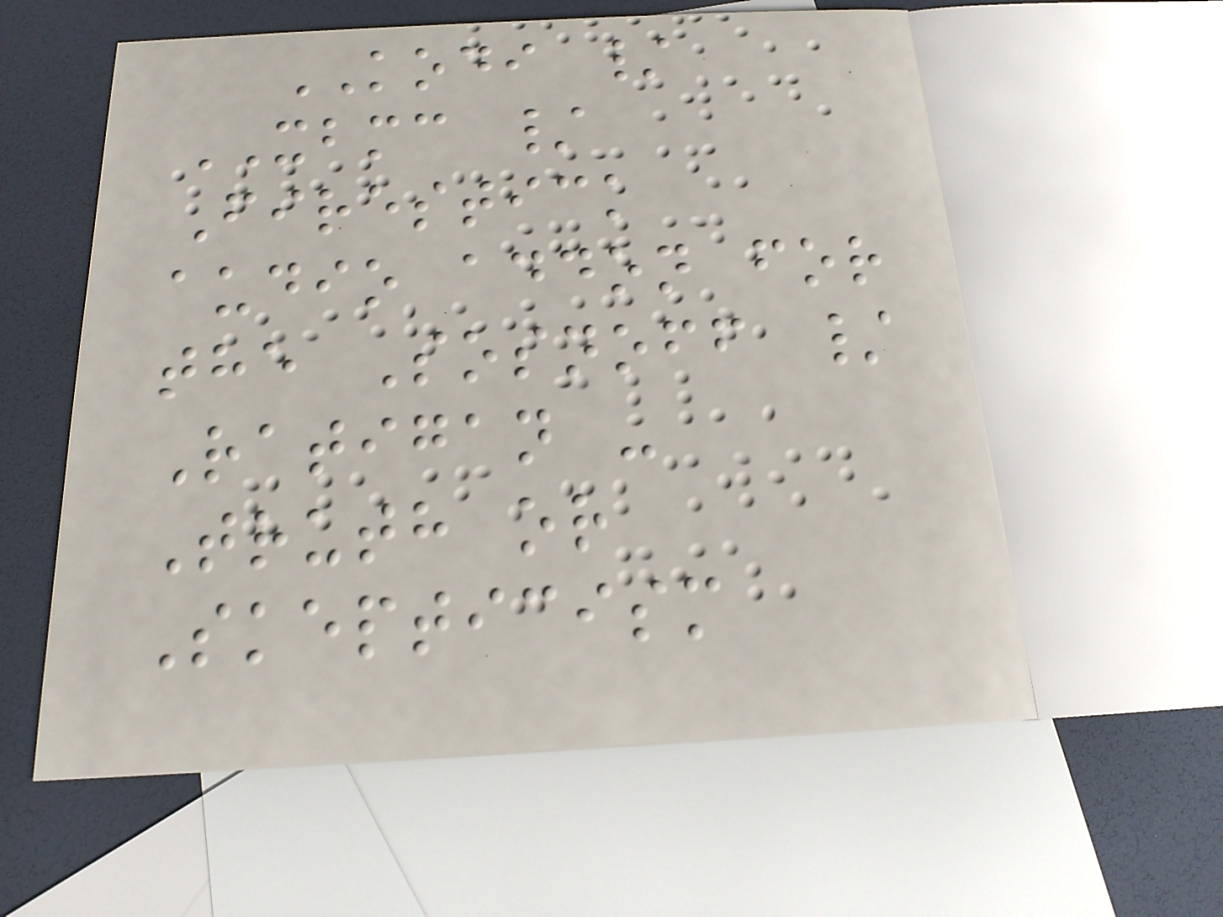KODI /
XBMC /
Firestick
audio addon for
the Sosnoff /
Ratigan -
Truth or
Skepticism
